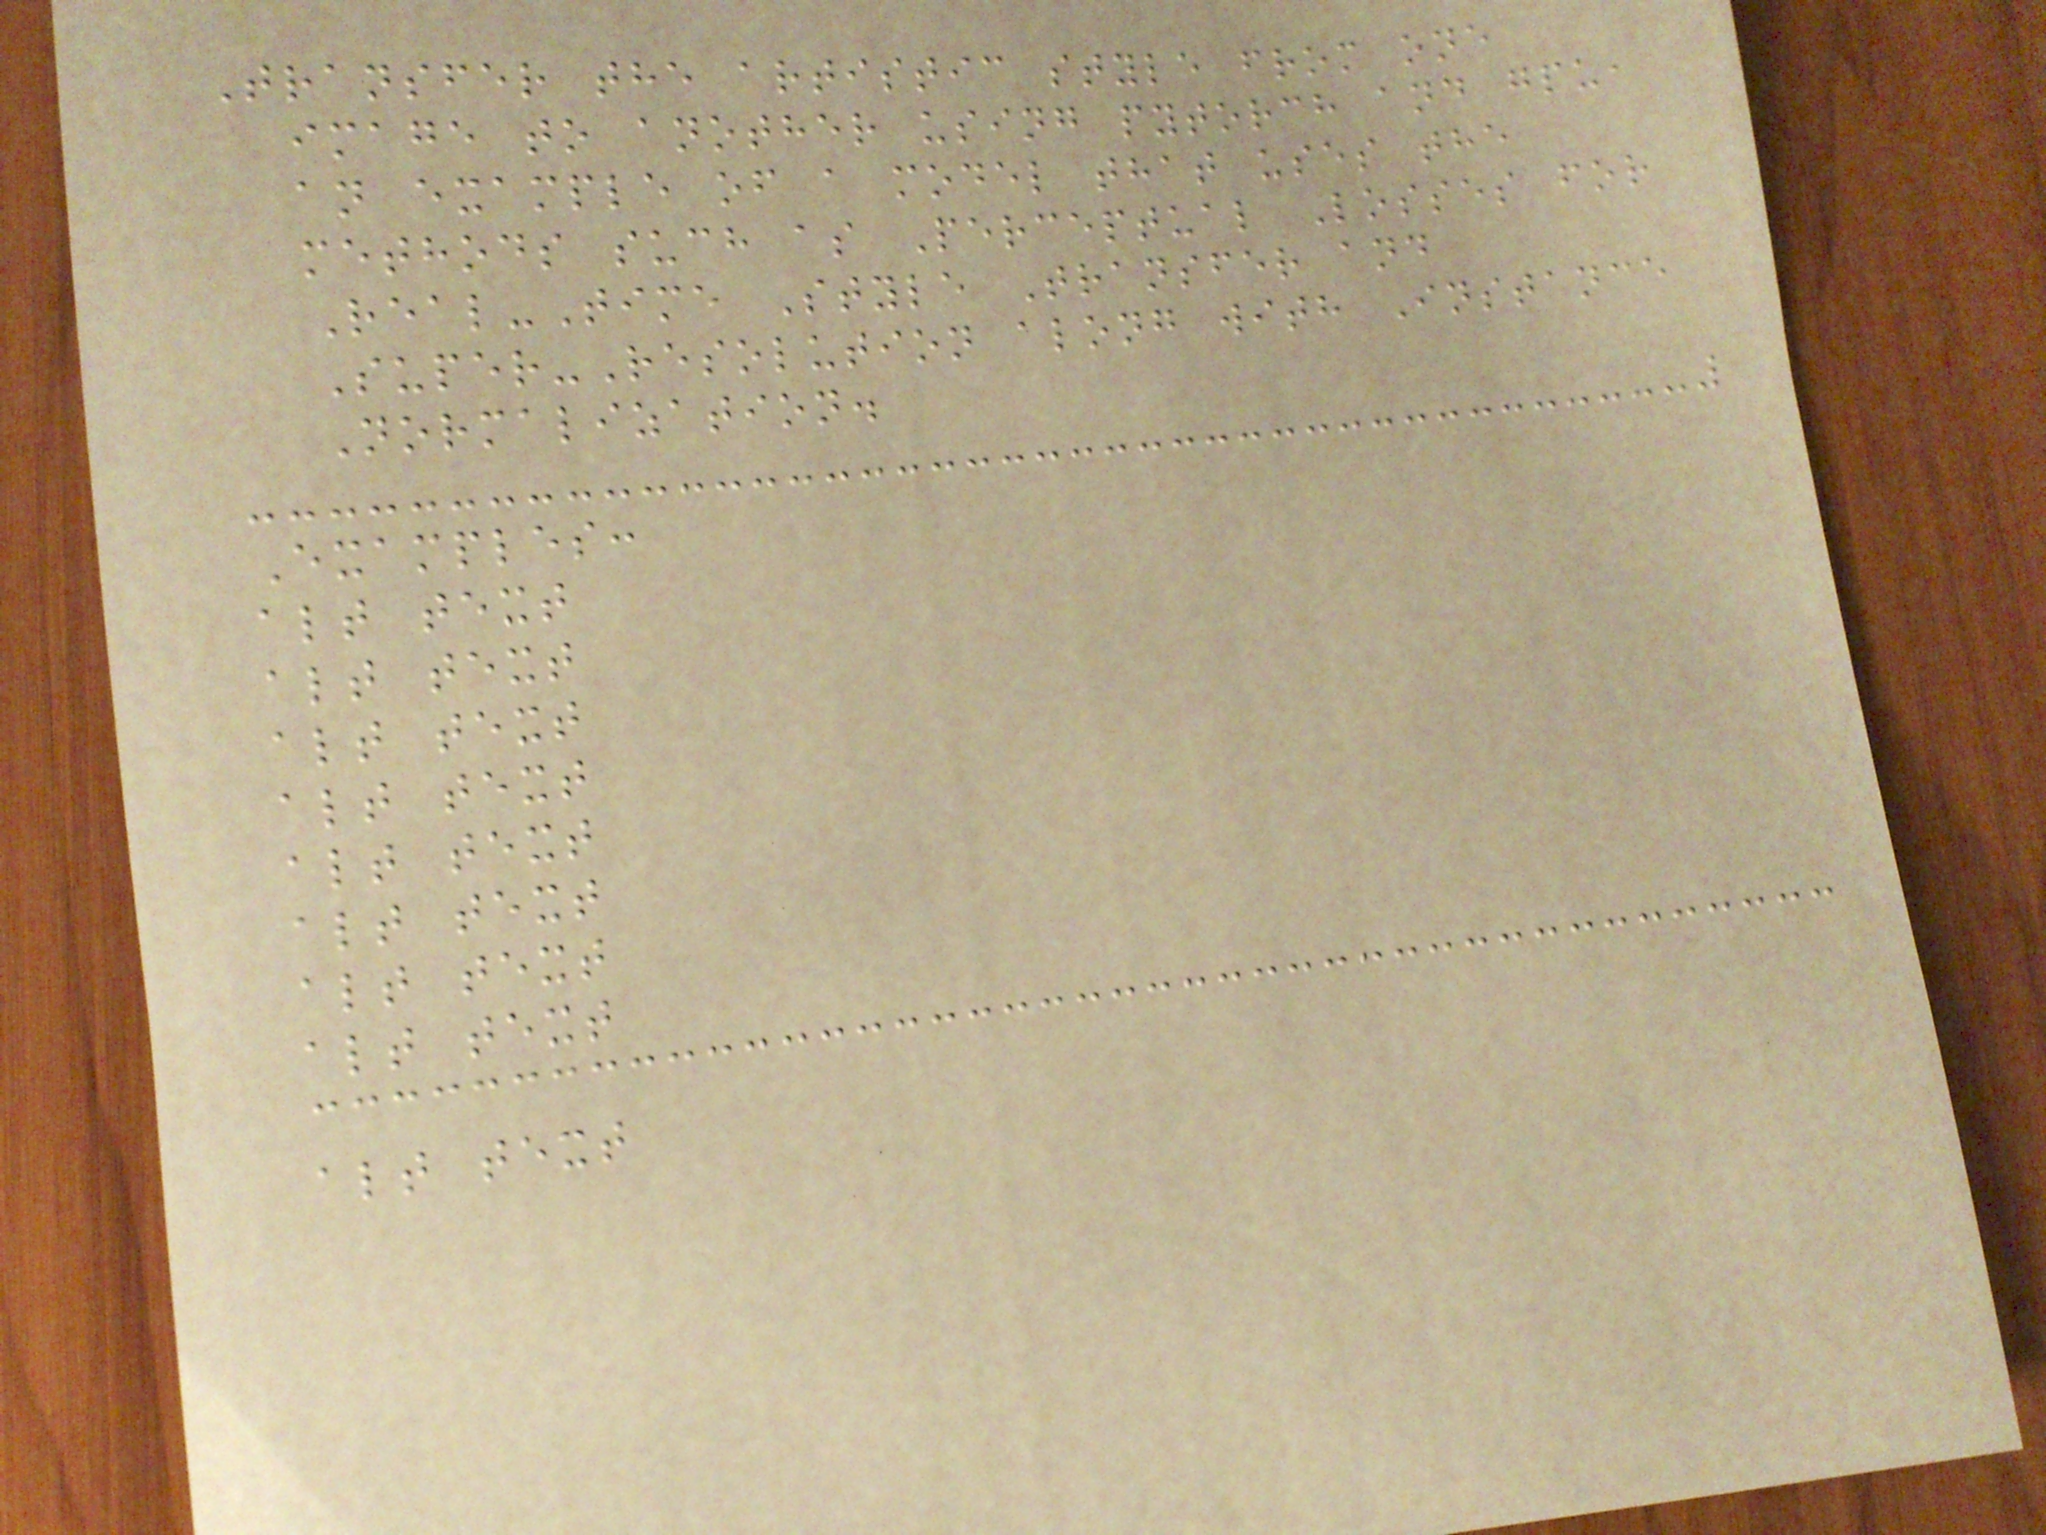Transfer the artistic style from one
image to another using pytorch and gpu,
an example of a model that uses the
methods such as Perceptual Losses for
Real-Time Style Transfer and
Super-Resolution along with Instance
Normalization.
Examples:
alt text
alt text
alt text
alt text
alt text
alt text
alt text
alt text
alt text
